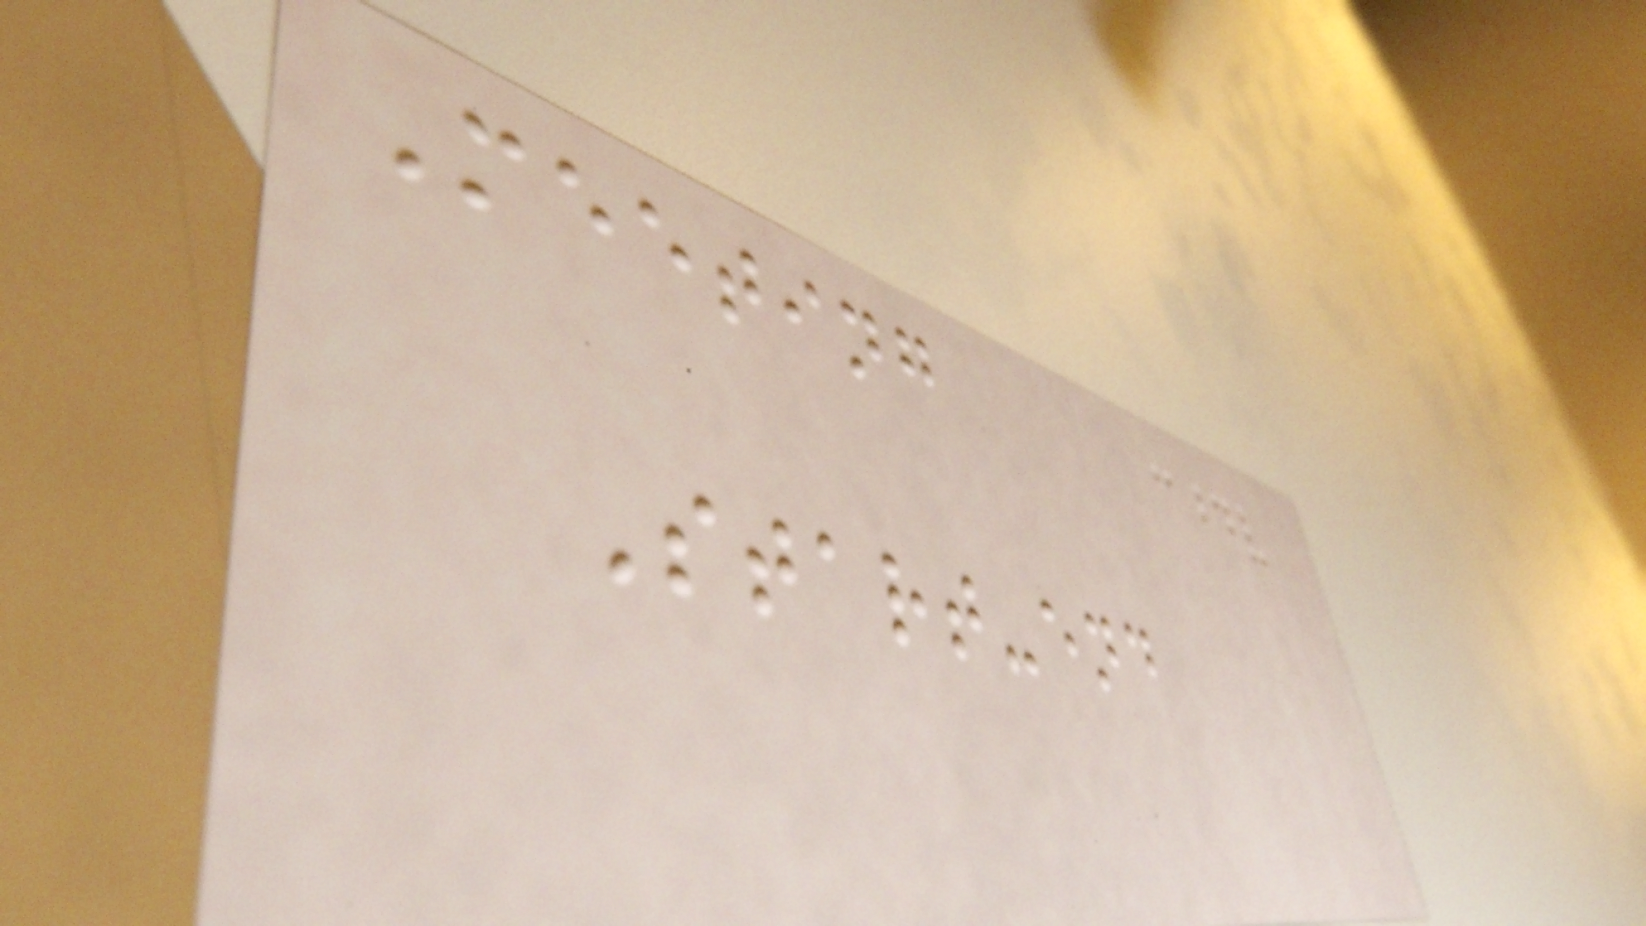Meeting
Start-end
